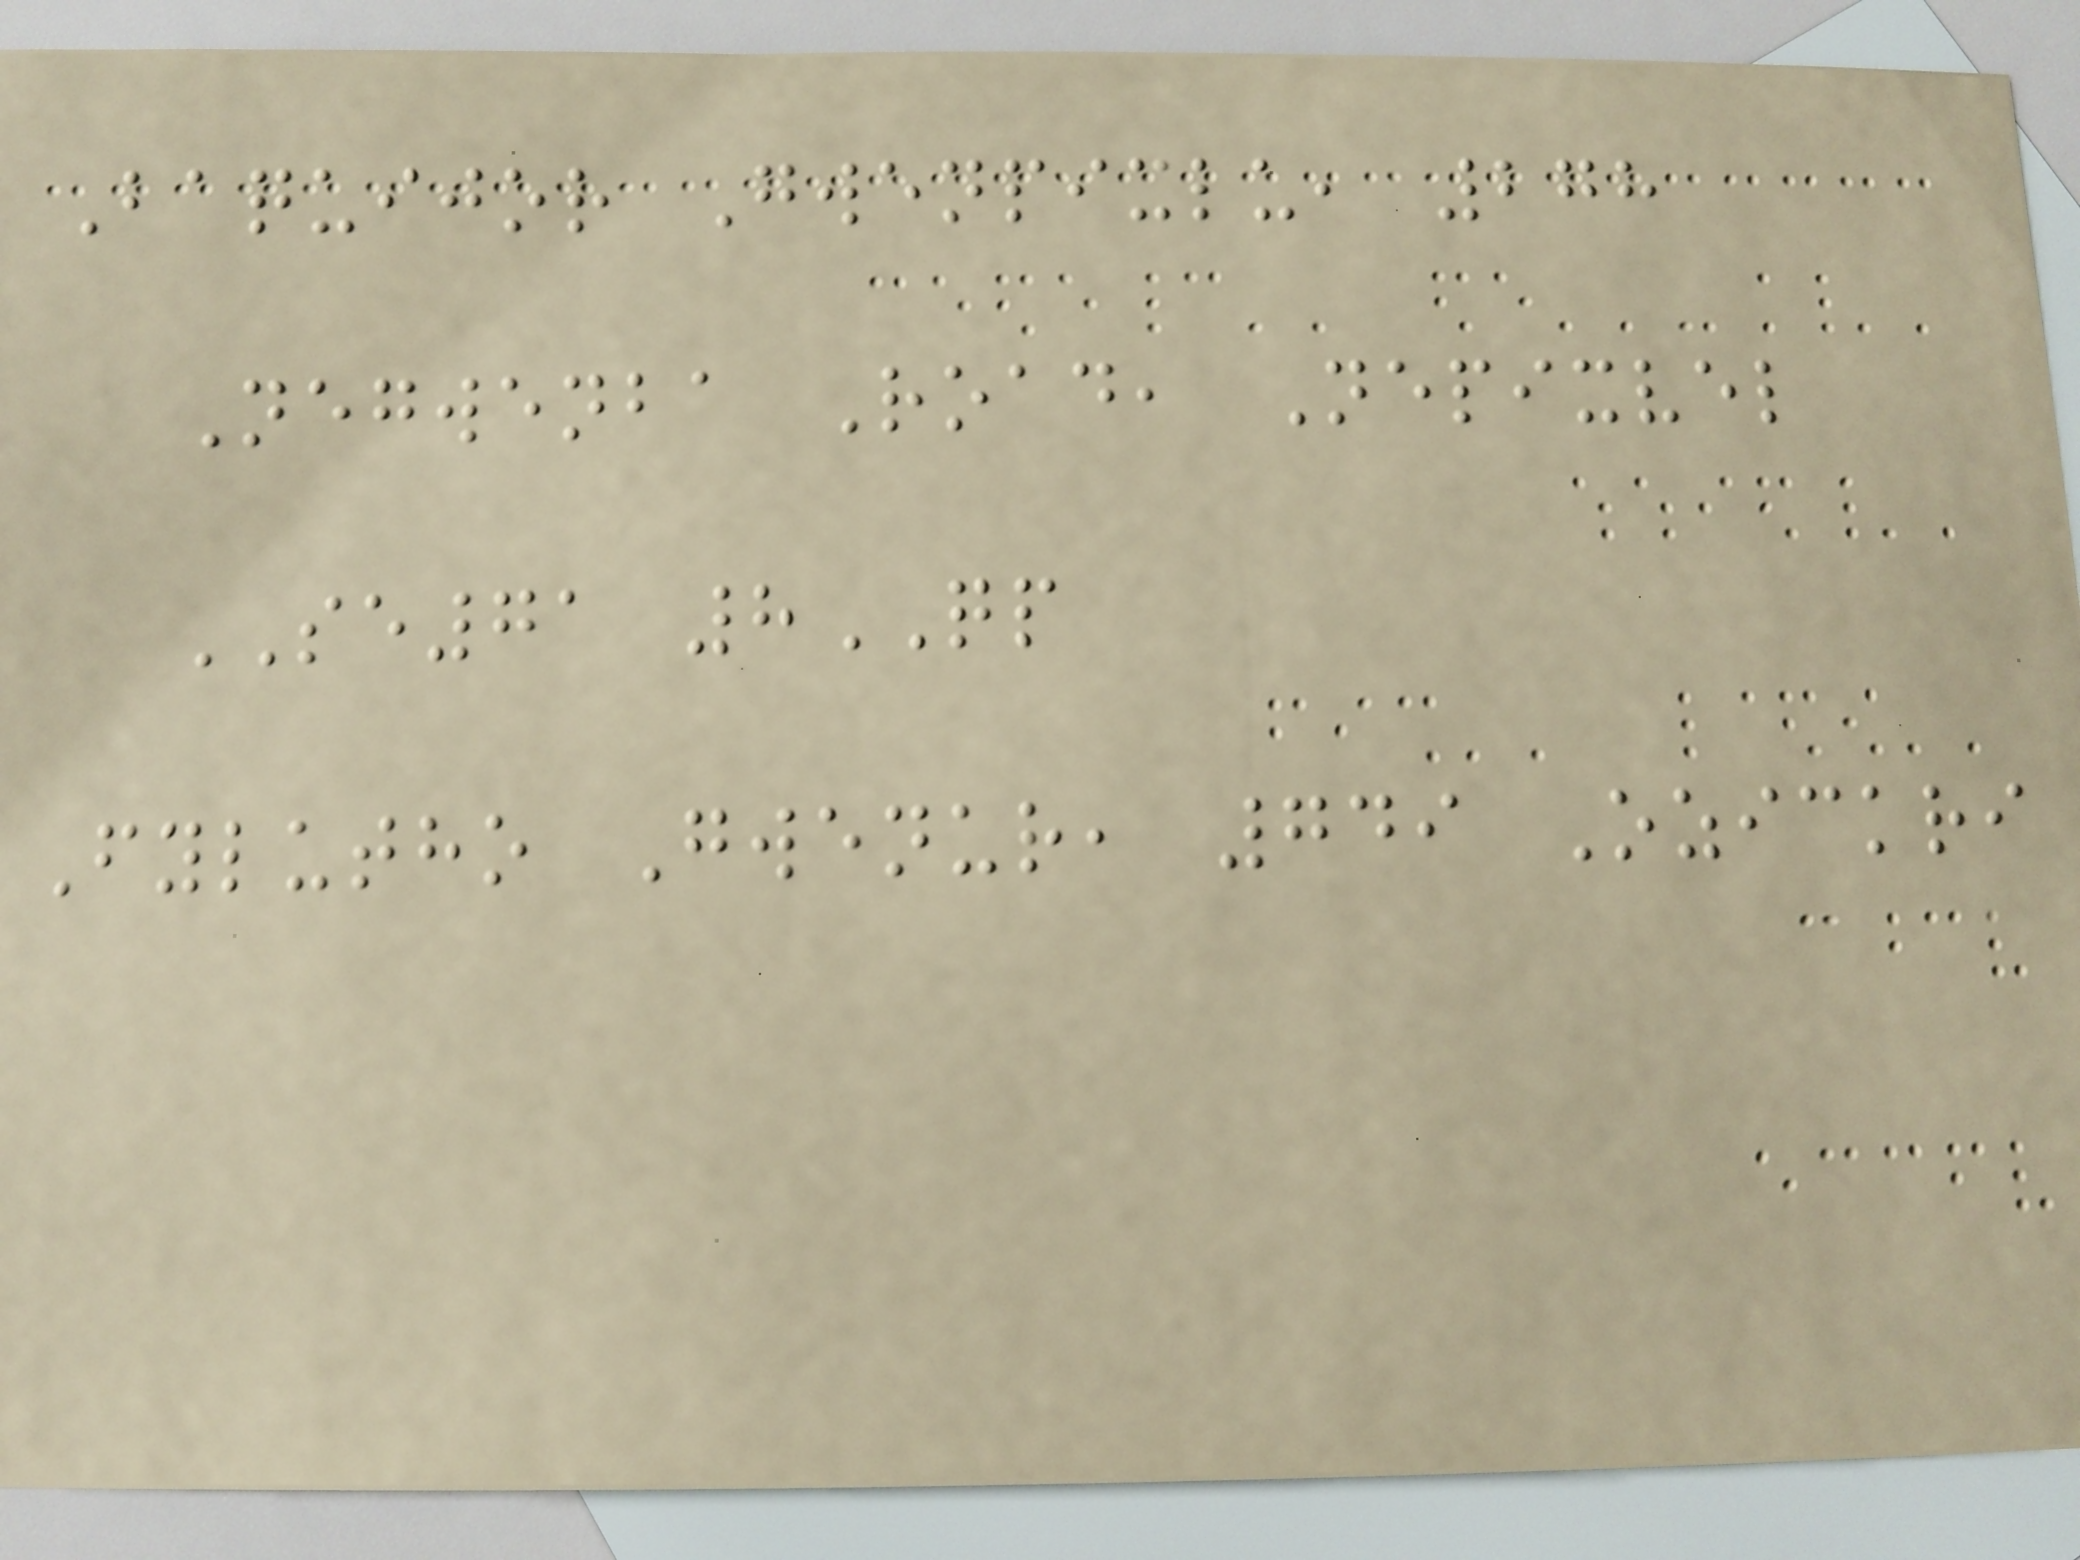Baquijor Gwenpixlu, 278
Negwenba Road, Nepixvel
SE71 8QP
Fylutho Gwenur, 749 Ozickri
